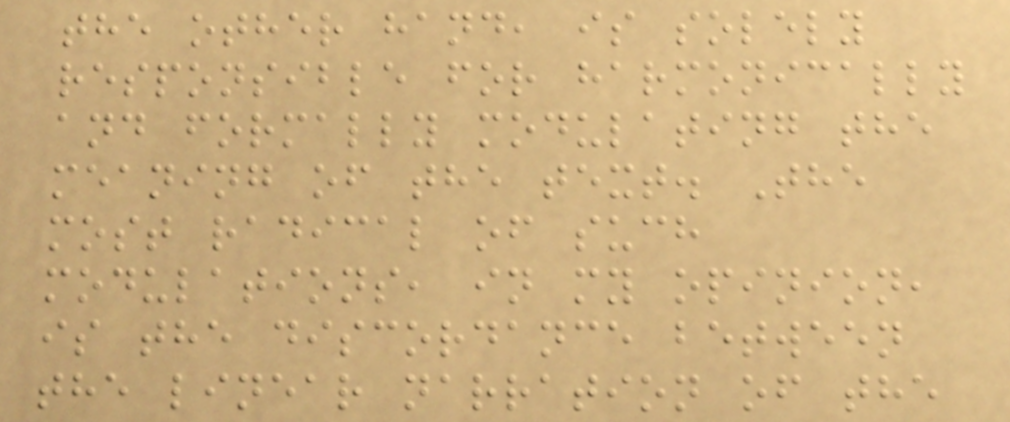the other hand, is solely
responsible for harmonically
and formally modulating the
meaning of the text. The
most radical of such
modulations, in my opinion,
is the discordance between
the linear narration of the
